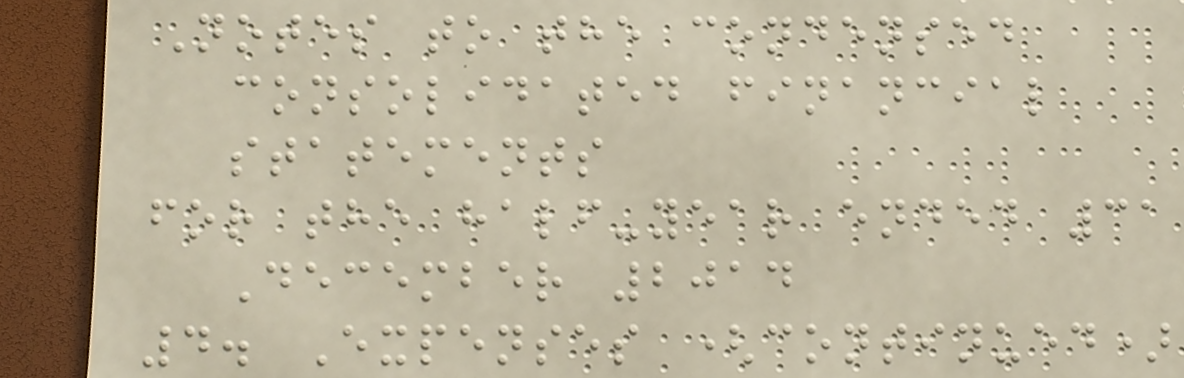Notes to the condensed
consolidated financial
statements
for the half-year ended 31
December 2014
4. Expenses (continued)
